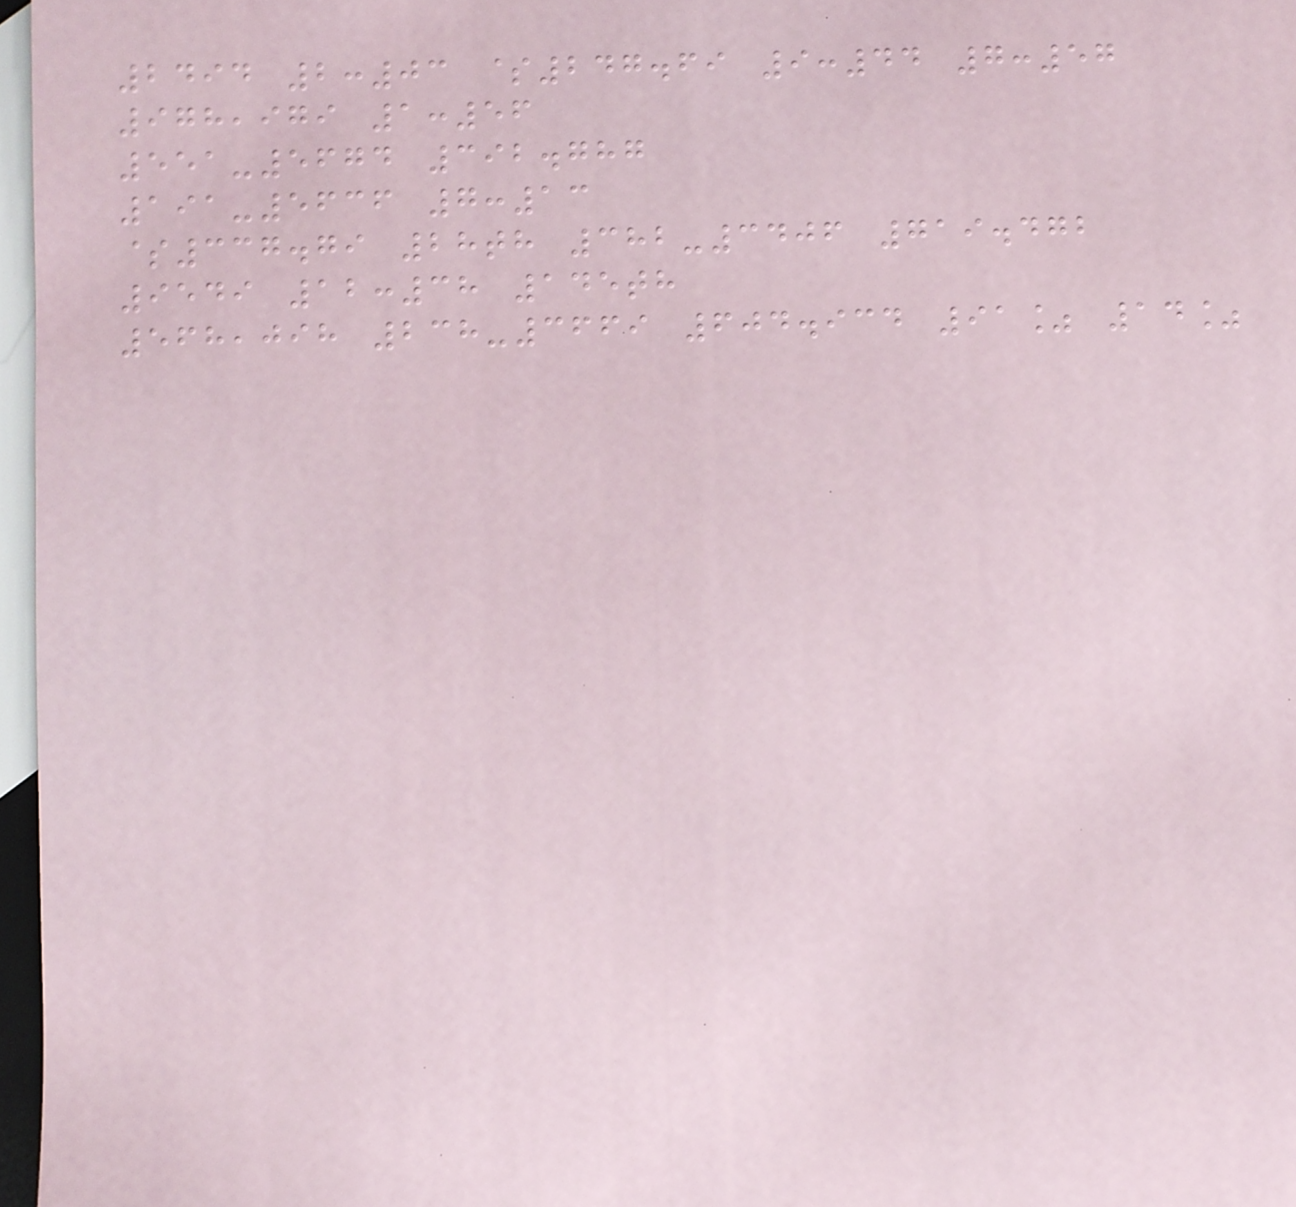2494 2:03 $247.69 9:44 7:57
978,979 1:56
551-5674 392.787
191-5636 7:13
$337.79 28th 382-3406 719.472
9549 12:38 145th
568,098 238-3669 604.934 91% 14%
